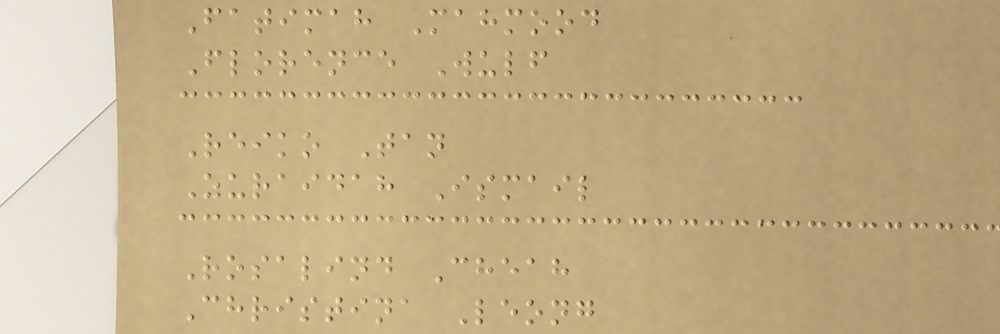Fatimah Mahmood
Florence Wulf
Reiko Tan
Zuraidah Ismail
Rosalind Cheah
Christina Leong
